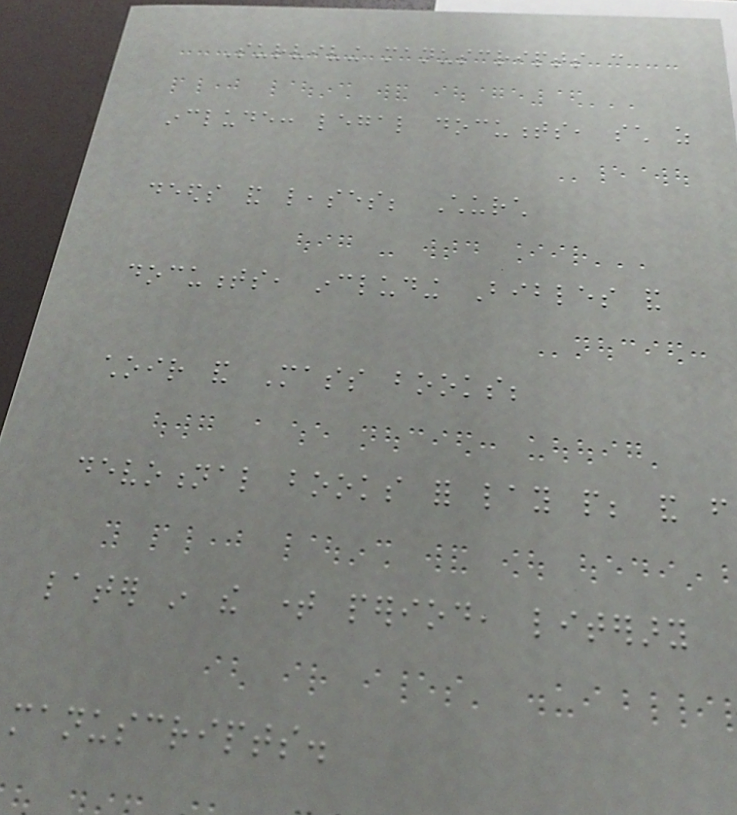Surviving manuscripts can
include: legal documents, such as
deeds and leases; Church
documents, including Bibles and
choir and Mass books;
devotional books for lay people; and from
later in the time period, literary
manuscripts.
